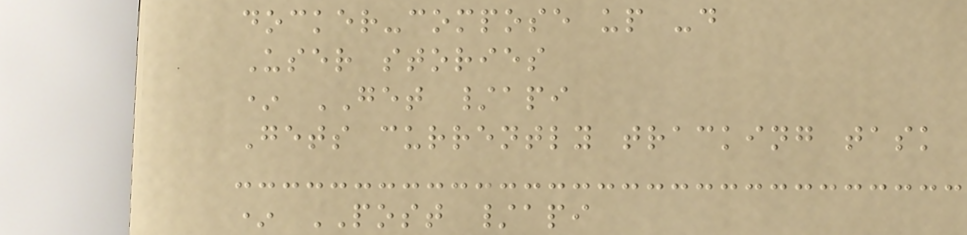docker-compose up -d
User stories
* GET /api
Gets currently tracking task
* POST /api
